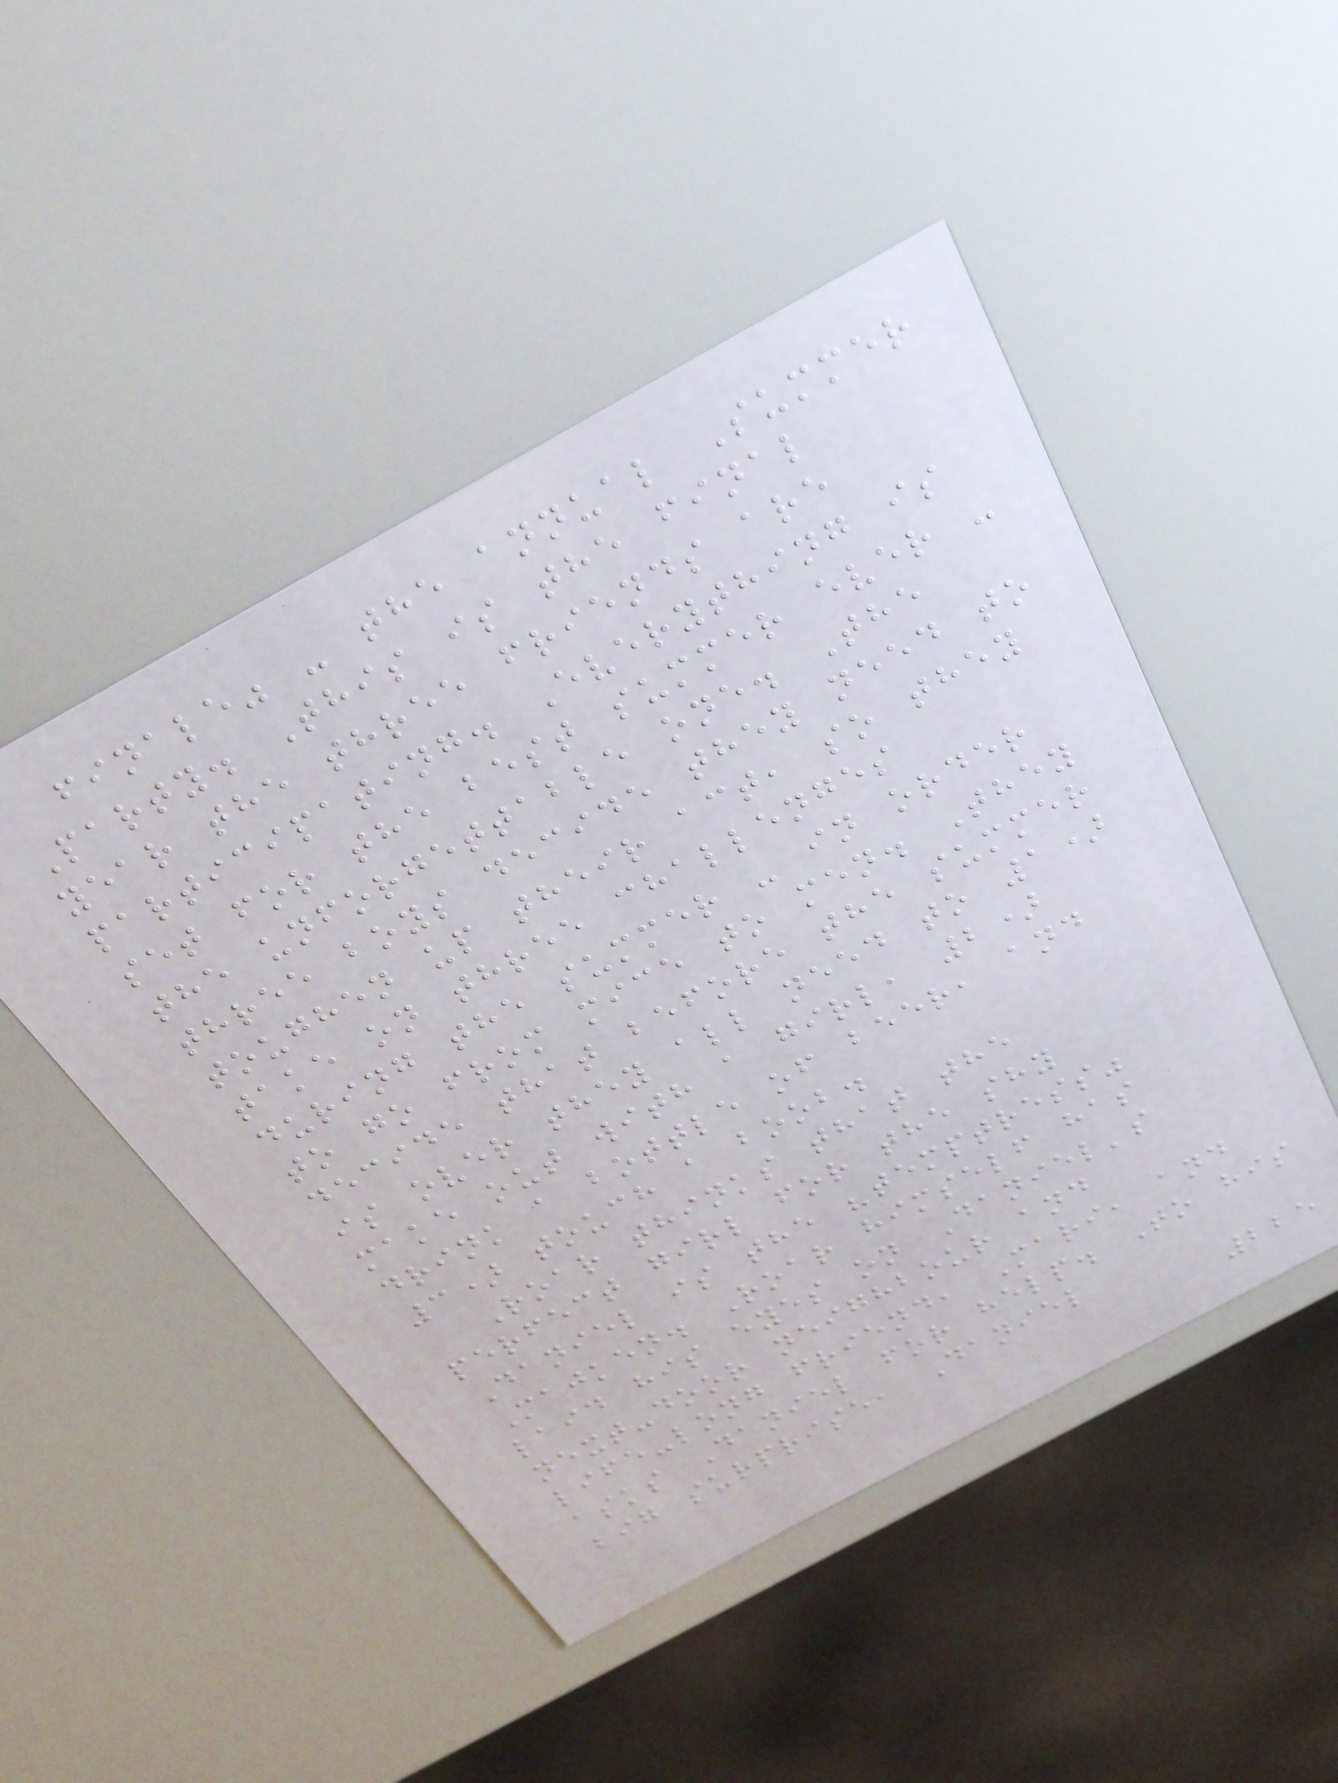finale" - the annual Summer
Party. This is the final
year the three friends are
participating. Everything is
set for the best summer ever -
the unforgettable one. The
three boys decide they need to
toughen up their act, so they
take on three challenges
during the summer - in order
to go from mice to men. They
decide that before the summer
is over they all need to 1)
make out with a girl, 2)
drink a bottle of beer, and
3) touch a boob.
Roar thinks that the
perfect girl for the shy
Daniel is the "temptress"
Majken. Roar himself has
laid his eyes on Daniel's
next-door neighbour and
life-long friend, Mari, and
asks Daniel for help. To his
big surprise, Daniel
225
